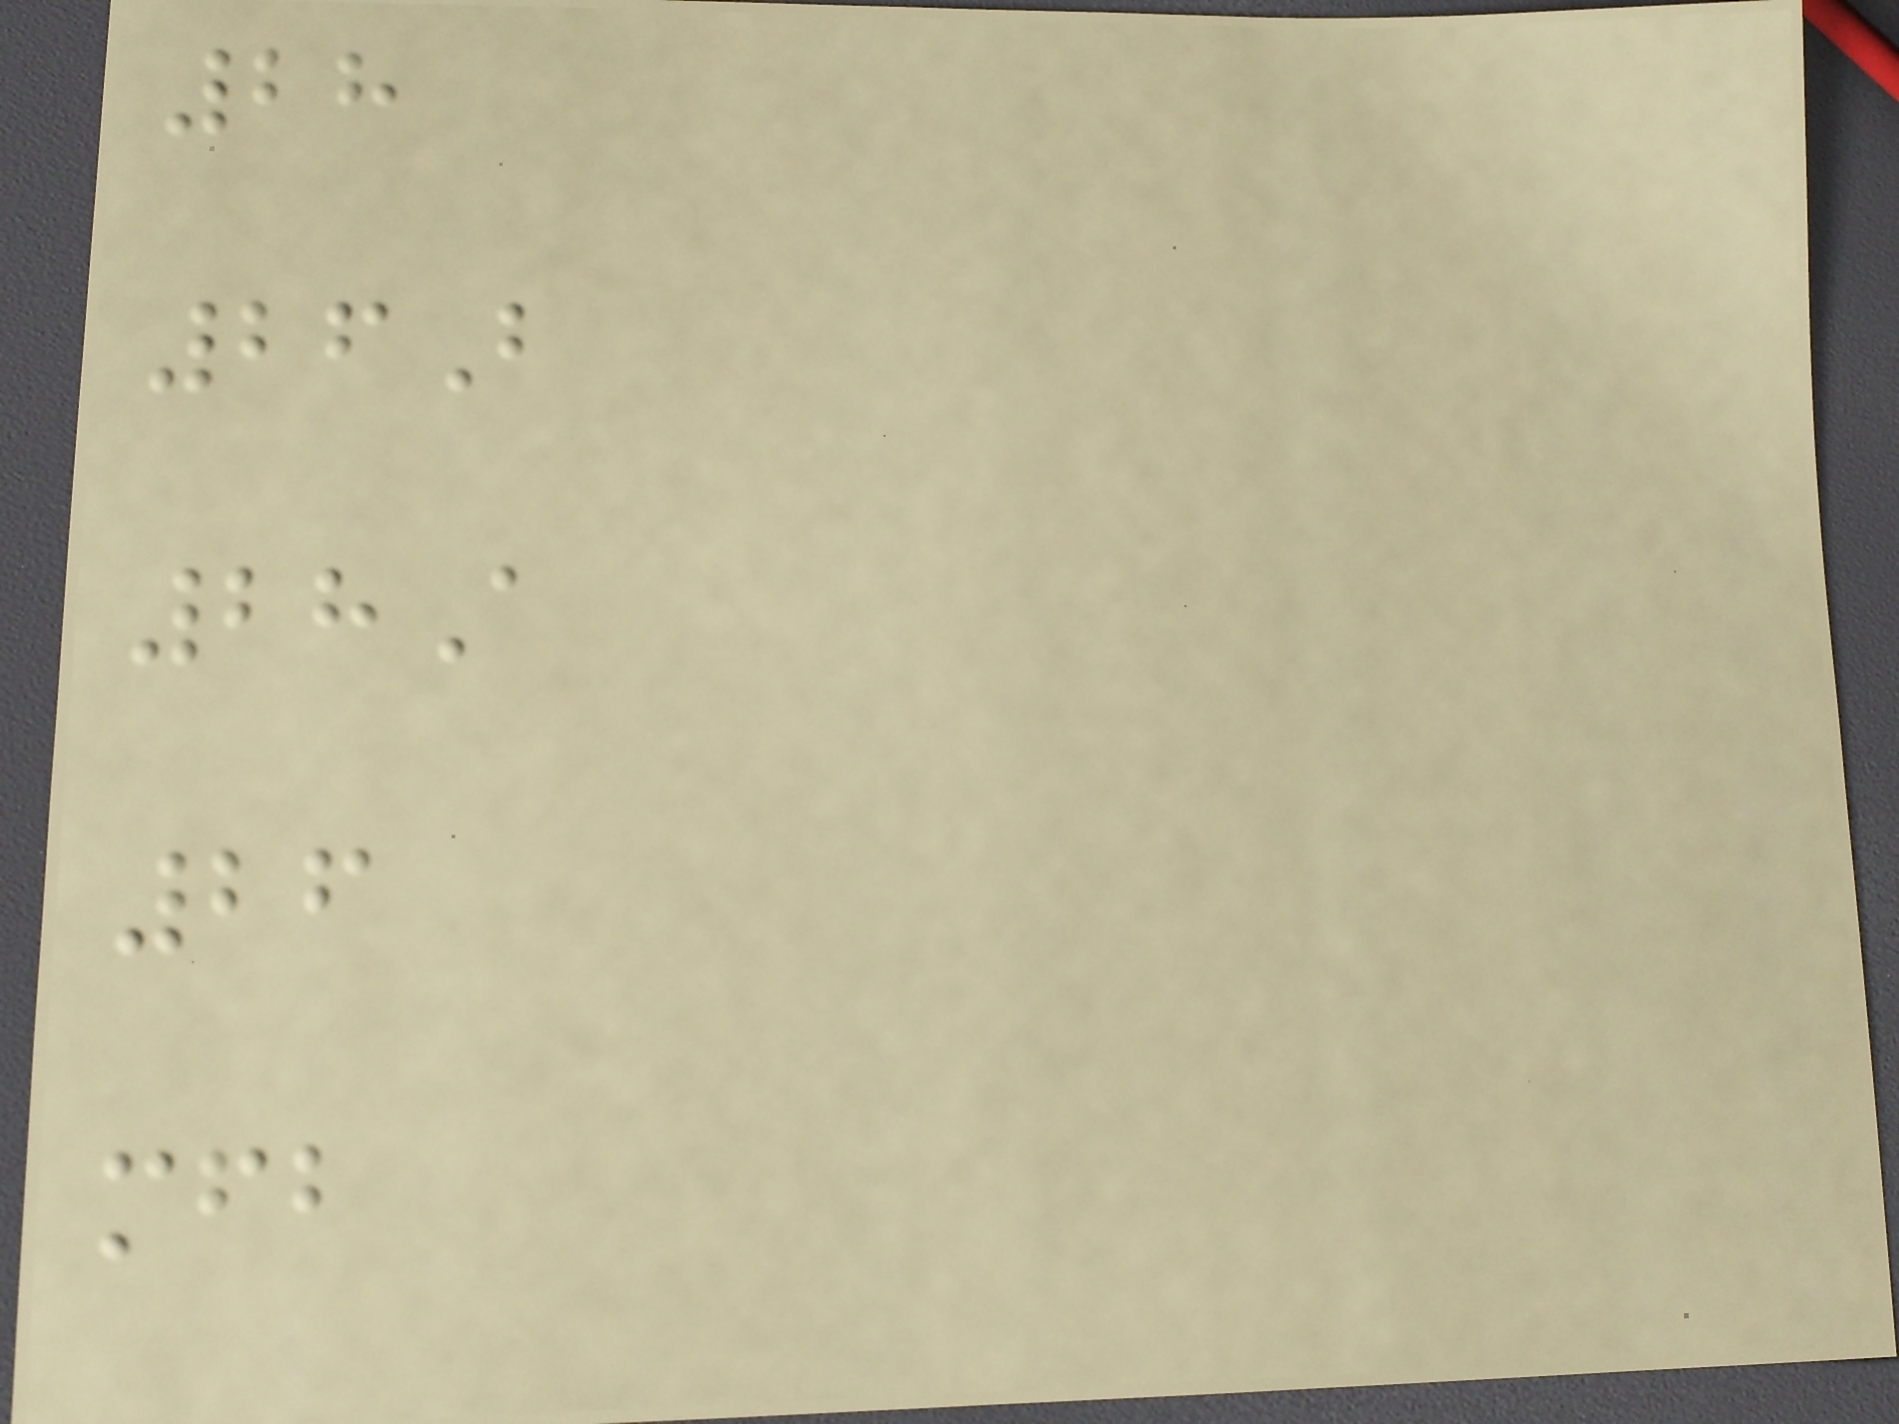28
26B
28A
26
mfb
